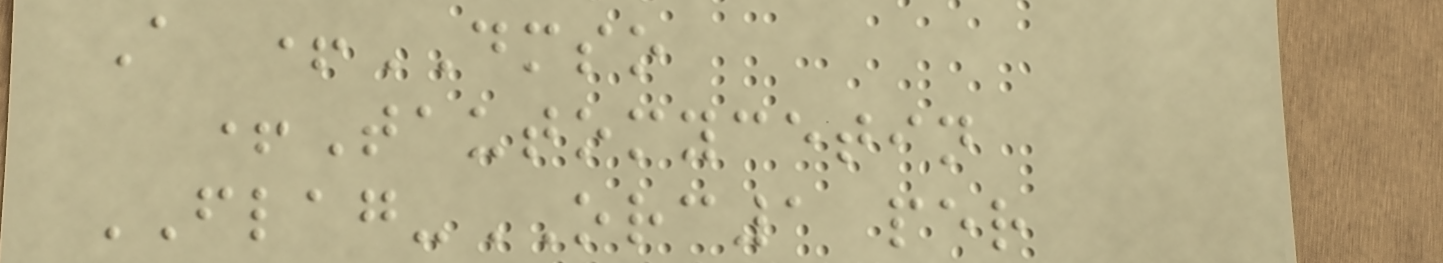A +DMSO
+Tautomycetin
FLAG-ORC1 per
